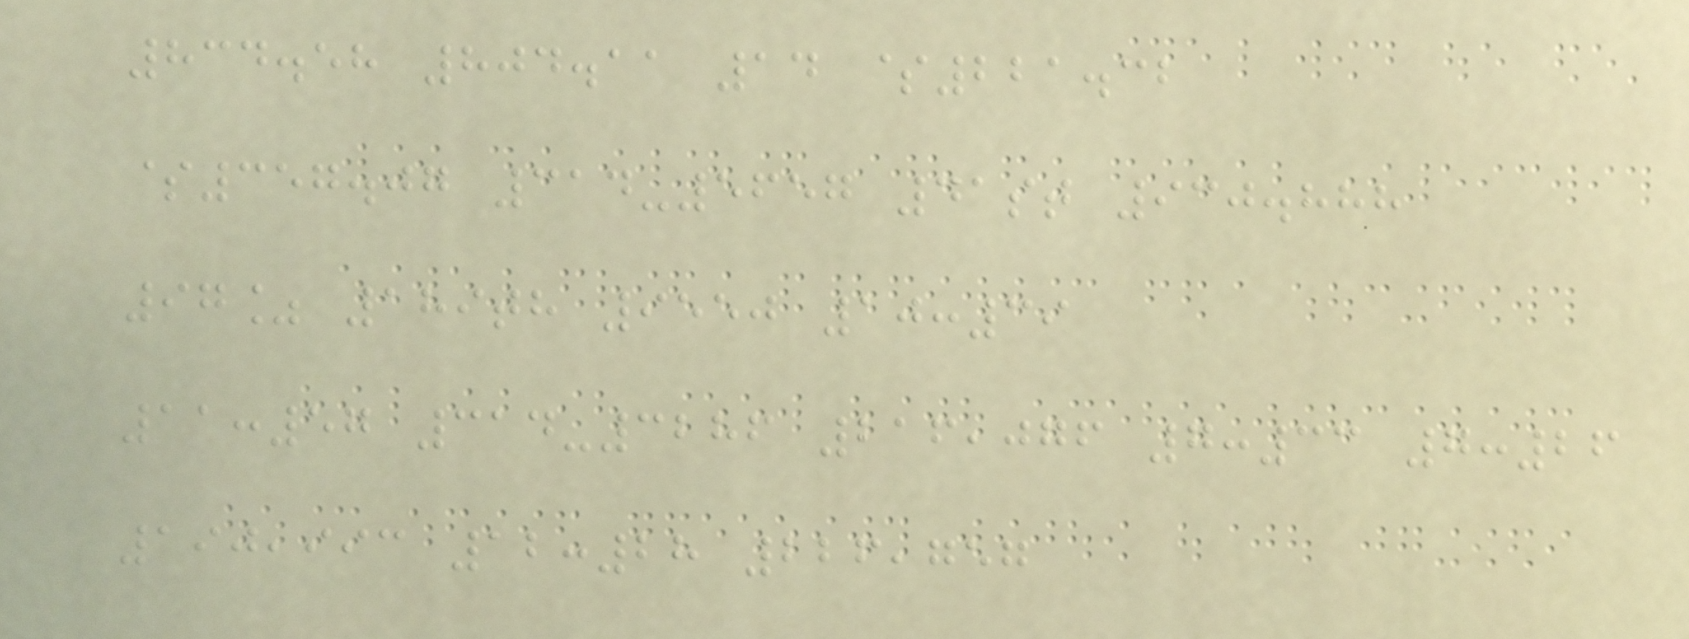834.58 804.11 14 $221.32
$357.07 314-5657 41st 930.888
97% 189th 9550 10:39
11:57 314-3286 216,076 7:33 7:26
190,993 12:28 226,757
